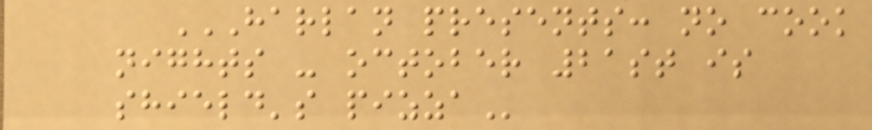HARLAN PRESENTS: NO COOK
NIGHTS - OCTOBER 21ST IS
SHIELD'S PIZZA
